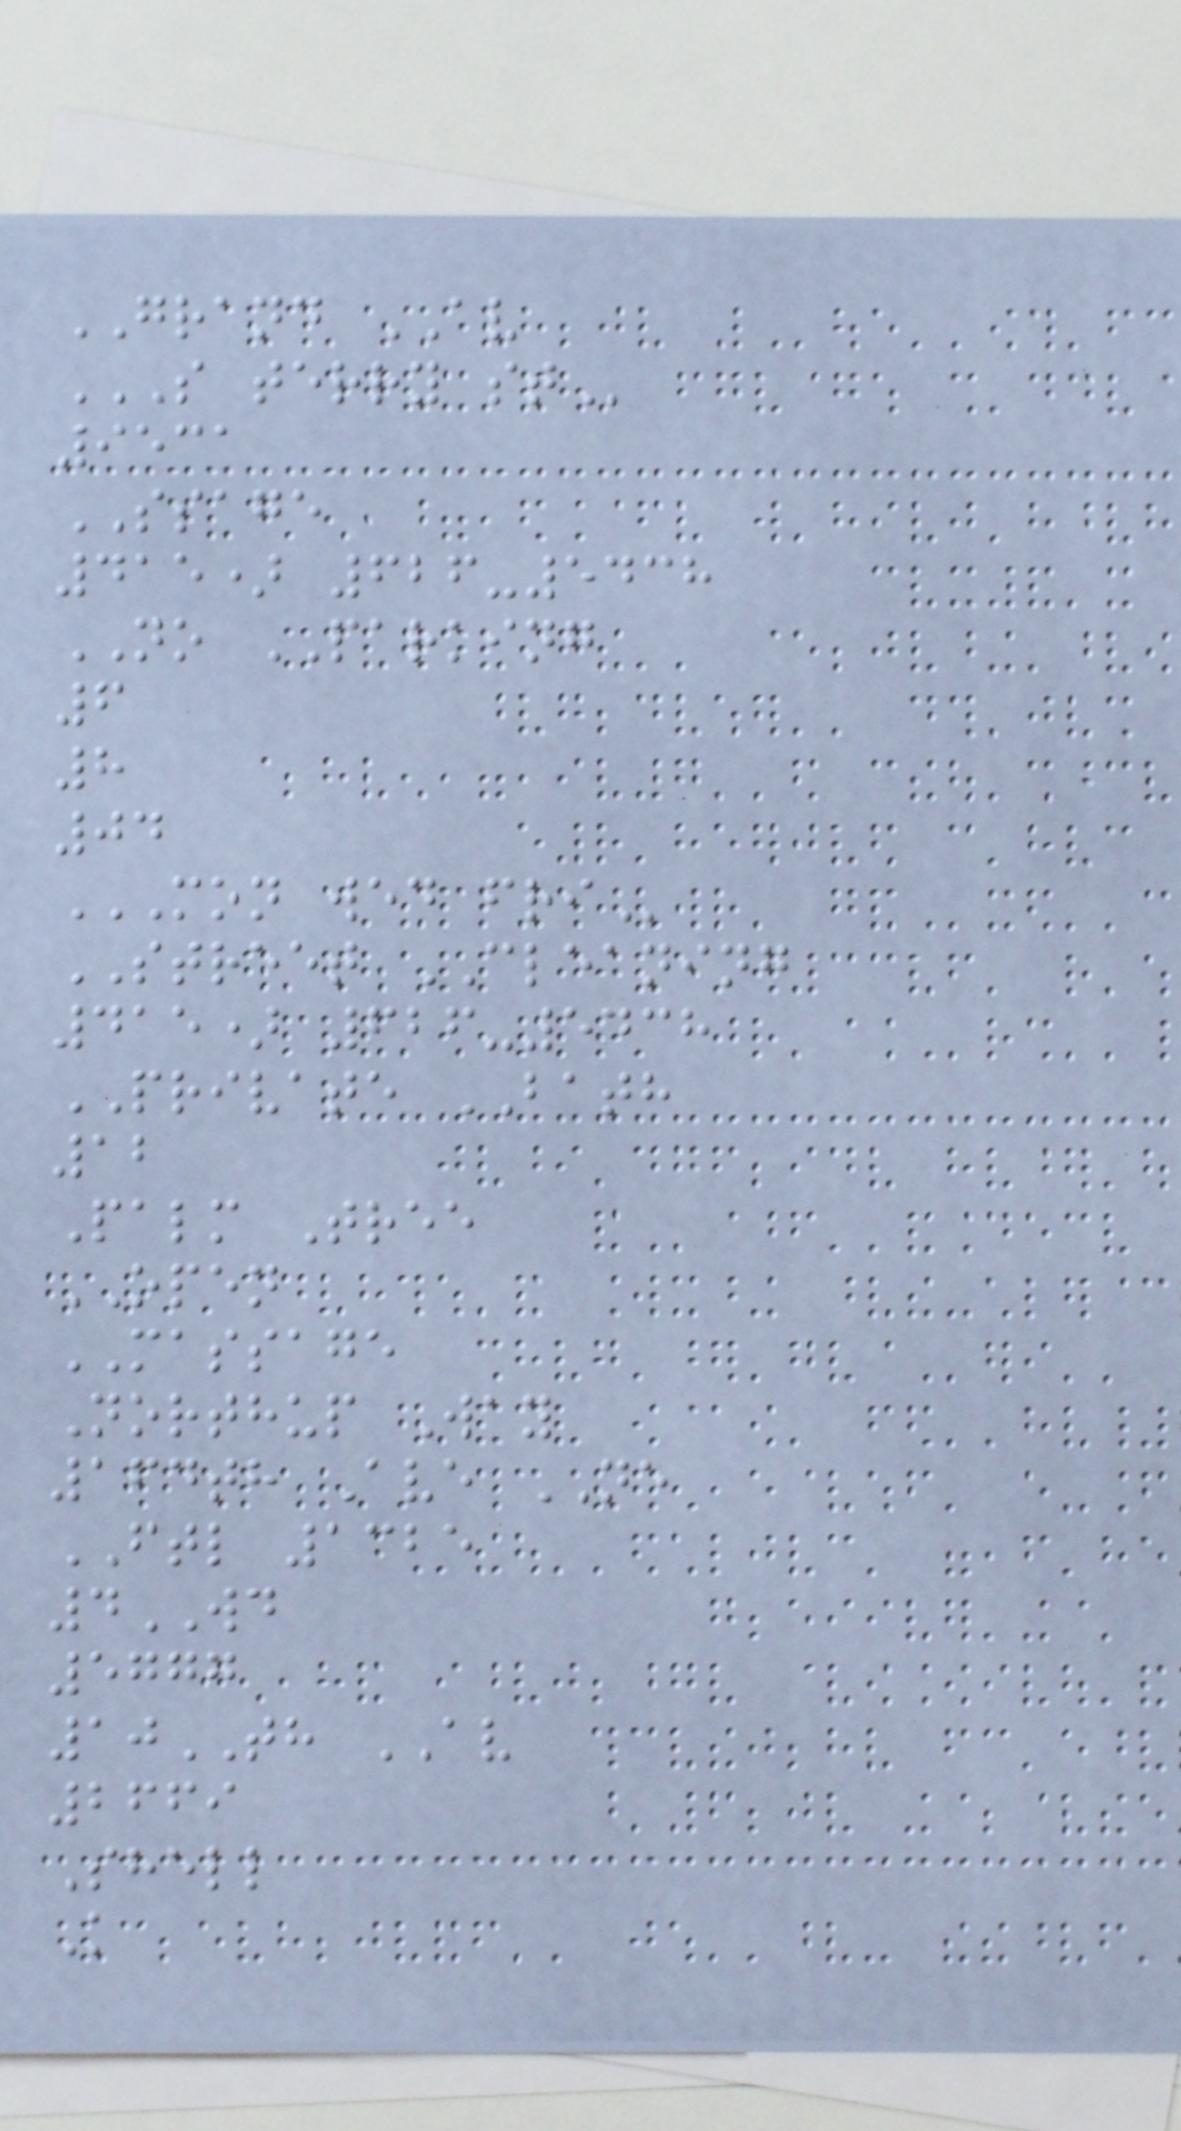GRAND AV
S TERRY ST
9531
SSAGE
415) 626-5438
NO PARKING
6
8
04
MON WED FRI
STREET CLEANING
415) 626-5438
PRIVATE BATH
12
Palm Tree
OPEN
MASSAGE
Northup Way
164th Ave NE
FTL 1325
4WD
5777
10TH AV
2669
Shell
K
